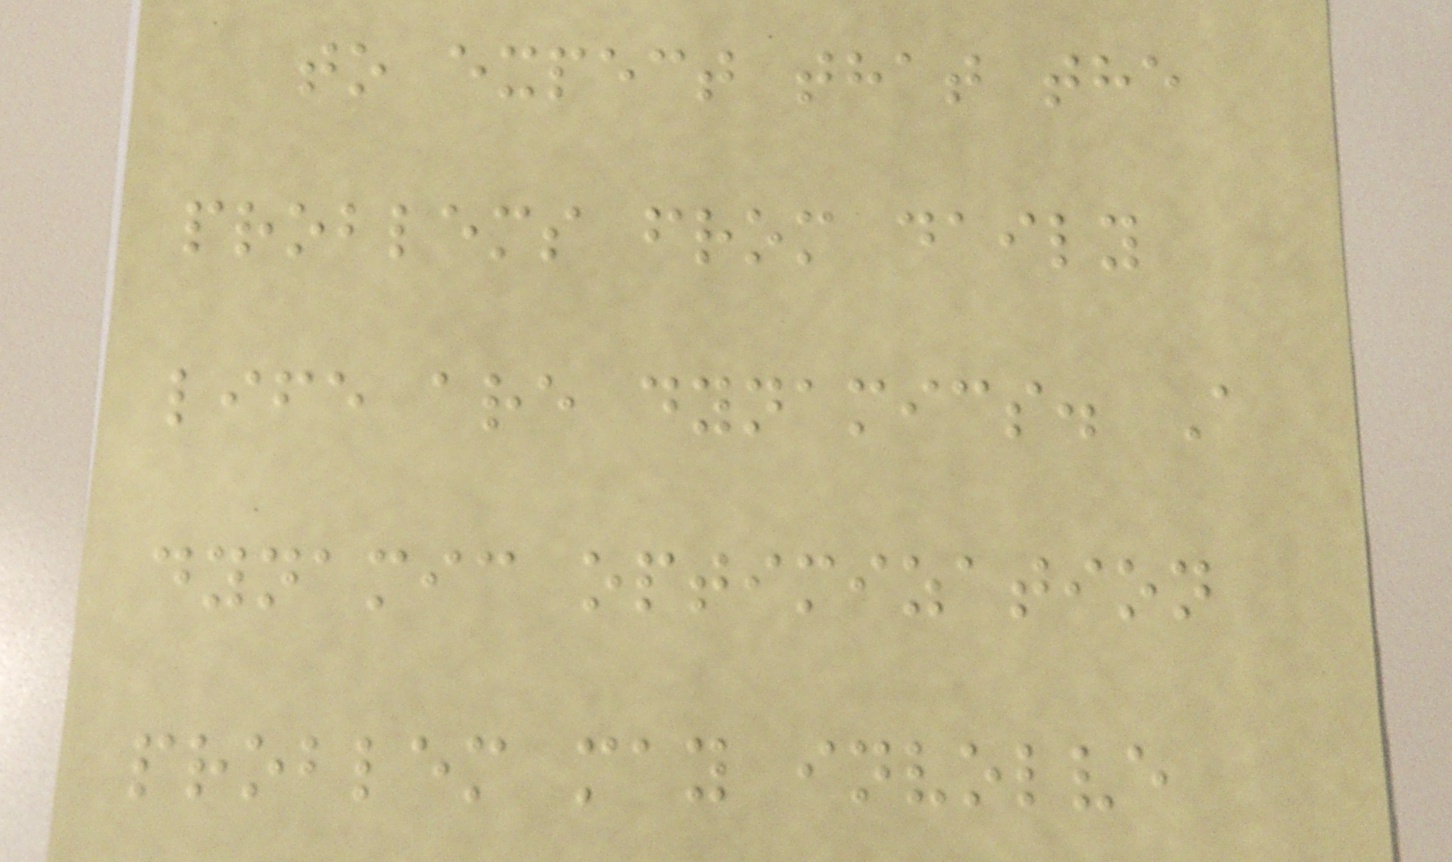to expect that the
problems from daily
life are dynamics. A
dynamic optimization
problem may involve
